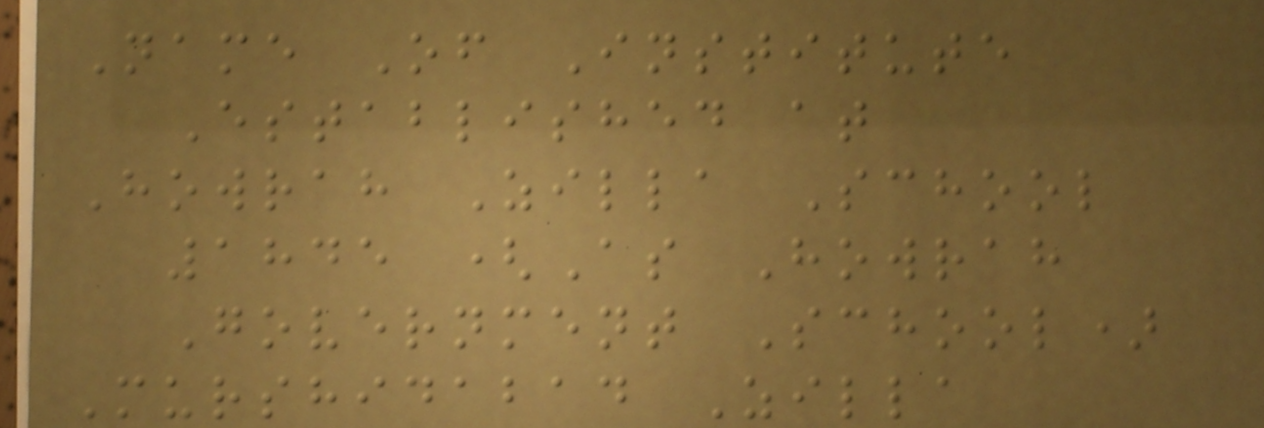Name Of Institute
Established at
Howrah Zilla School
1845 (As Howrah
Government School)
Murshidabad Zilla
